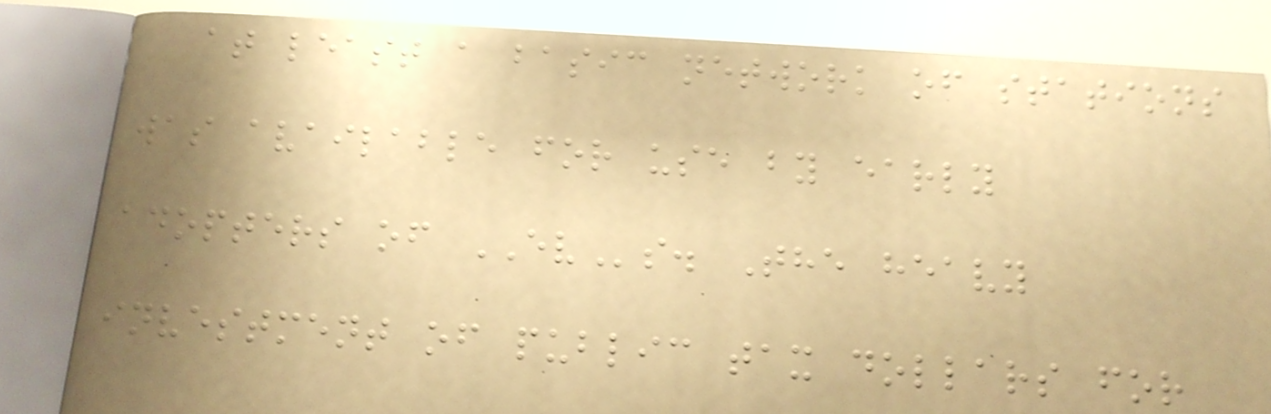at least a basic network of stations
was available for use by early
adopters of EVs. The heavy
investment of public tax dollars for
